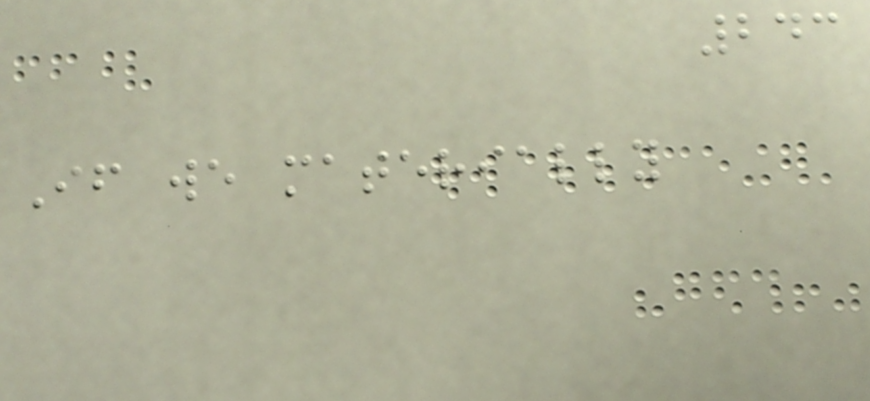243
If we materially
